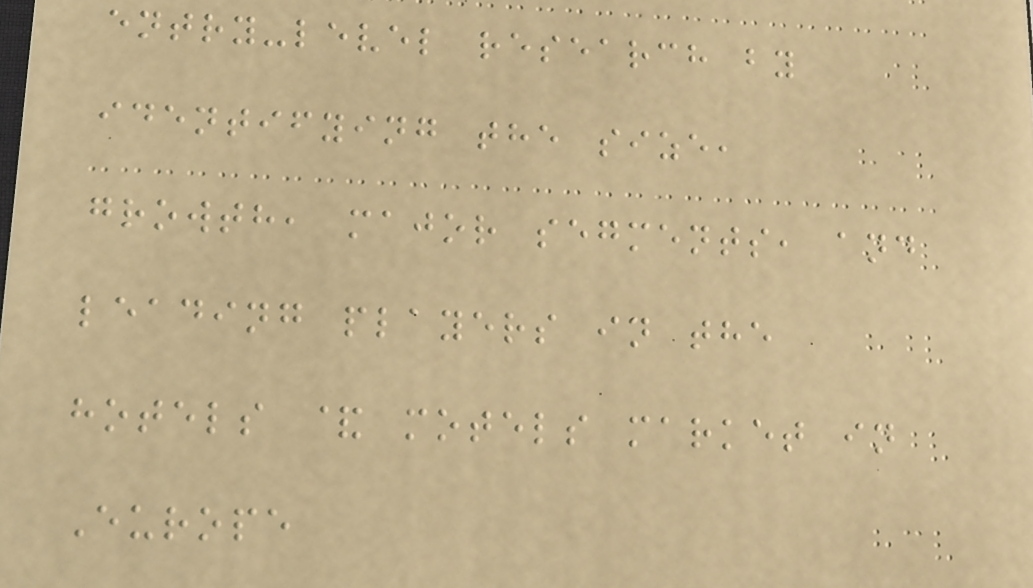entry-level research by
identifying the size,
growth, major segments, and
leading players in the
hotels & motels market in
Europe
